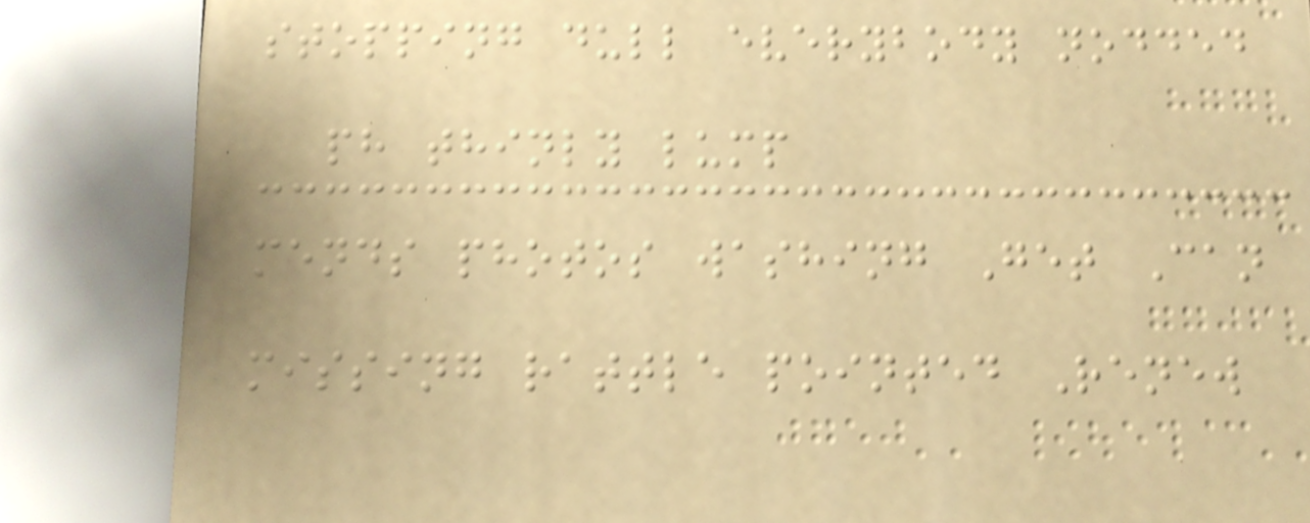stopping dull everybody nodded
ph thinly lump
mends photos washing Get Can
missing rattle pointed Renew
